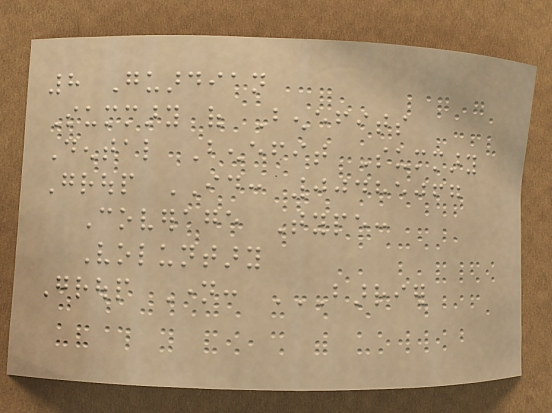8 Guardian
Summary of Benefits
Dental Benefit Summary
Group ID: 00485067
Coverage Type:
Voluntary
Group Name: BARRIER
